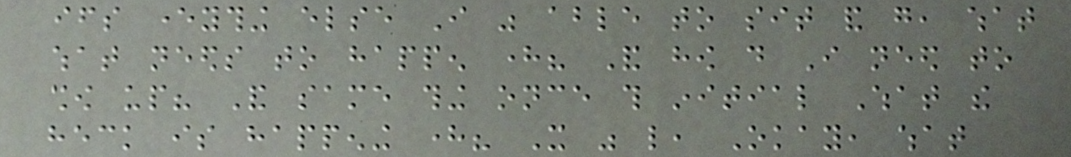ifs everything else I was able to sit and go, what
what needs to happen here? And how do I need to
show up? And same thing once this initial What the
heck is happening here? It was like, Okay, what
